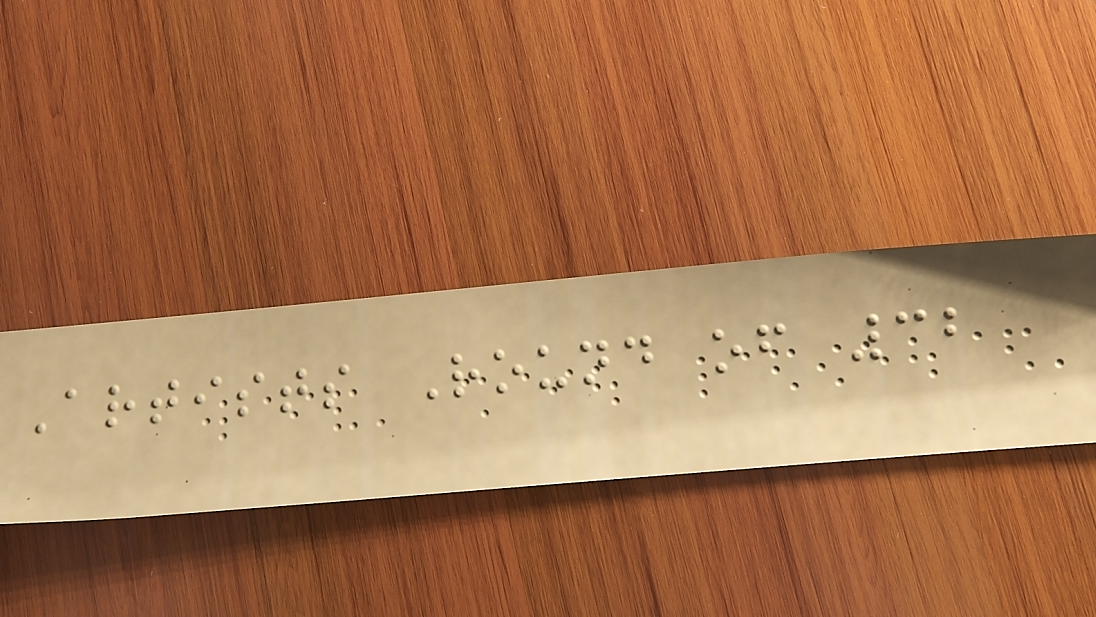Artists Round of 32
